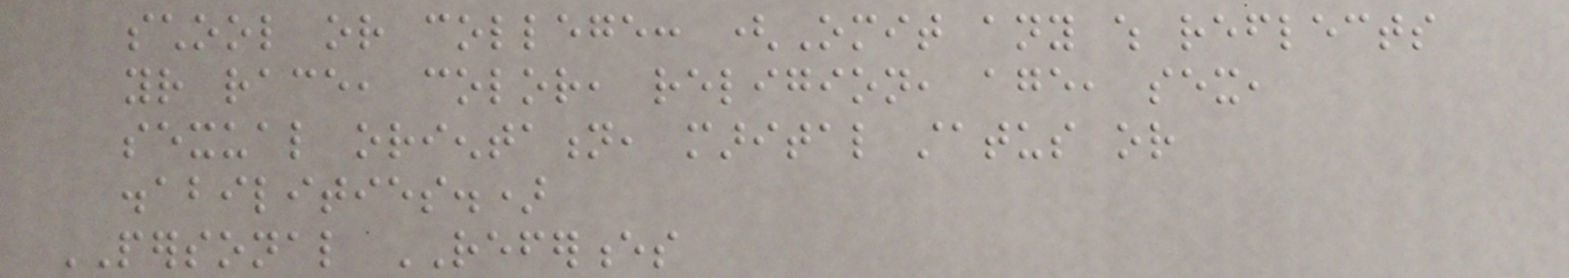school or college: (Omit any which reflects
your race, color, religion, age, sex,
sexual orientation, marital status or
disabilities.)
PERSONAL REFERENCES
